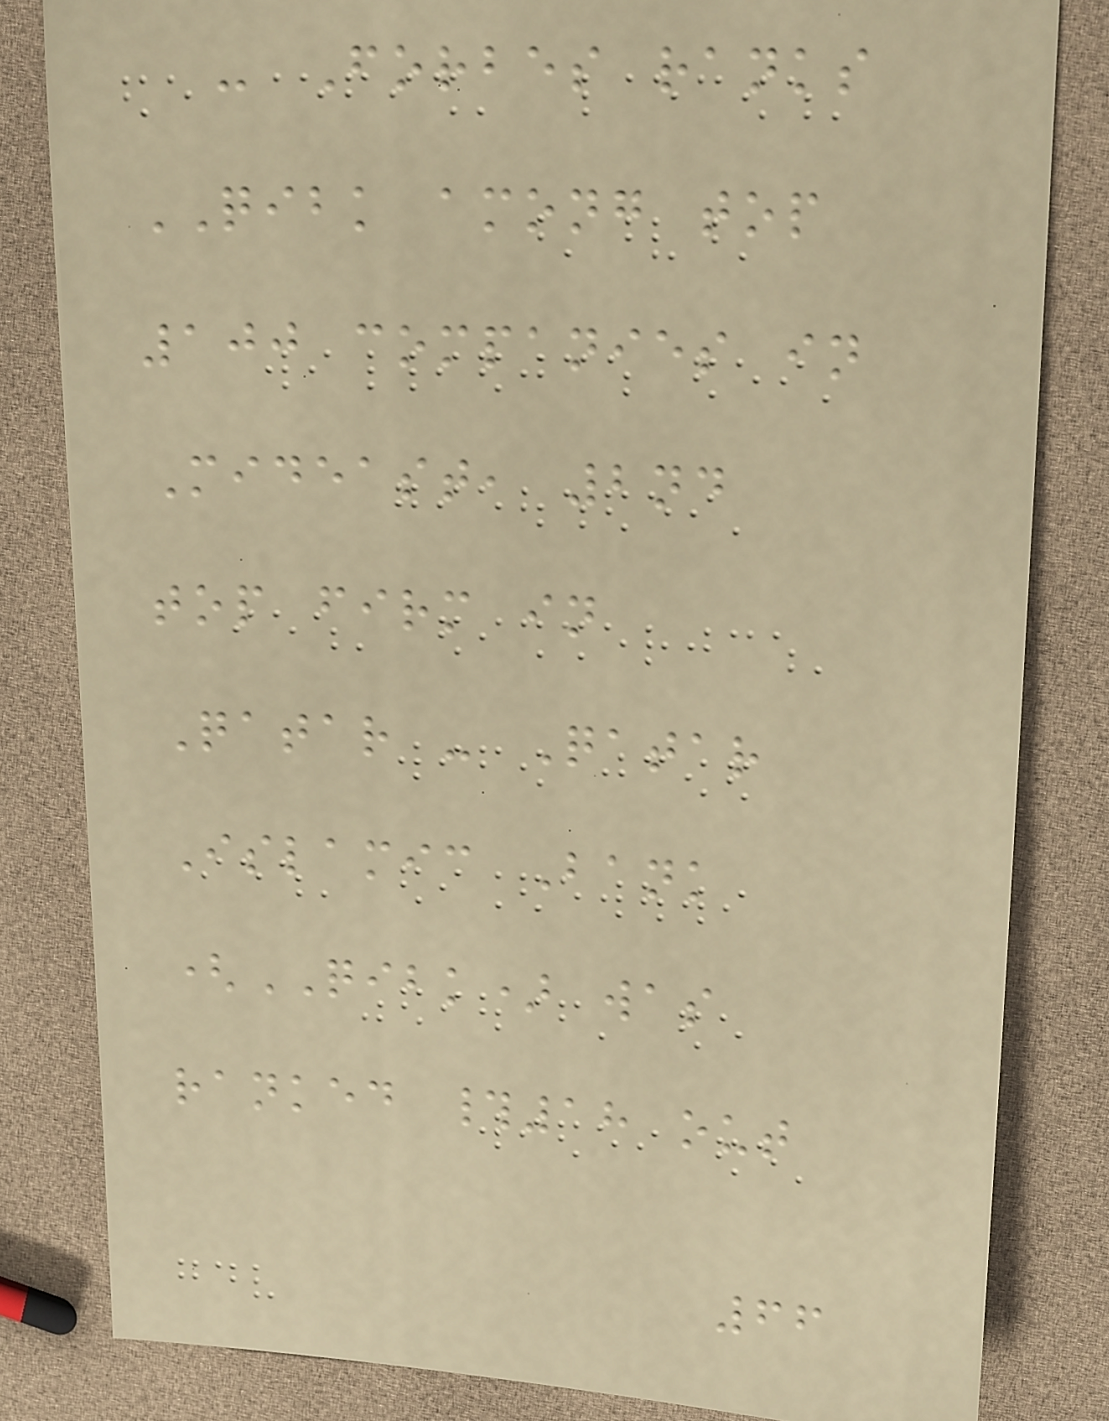- Forbes ranks
QIBK among top
100 companies in
Mideast, 2nd
top firm in
Qatar - Qatar
Islamic Bank
(QIBK) was
ranked #18 out
66
